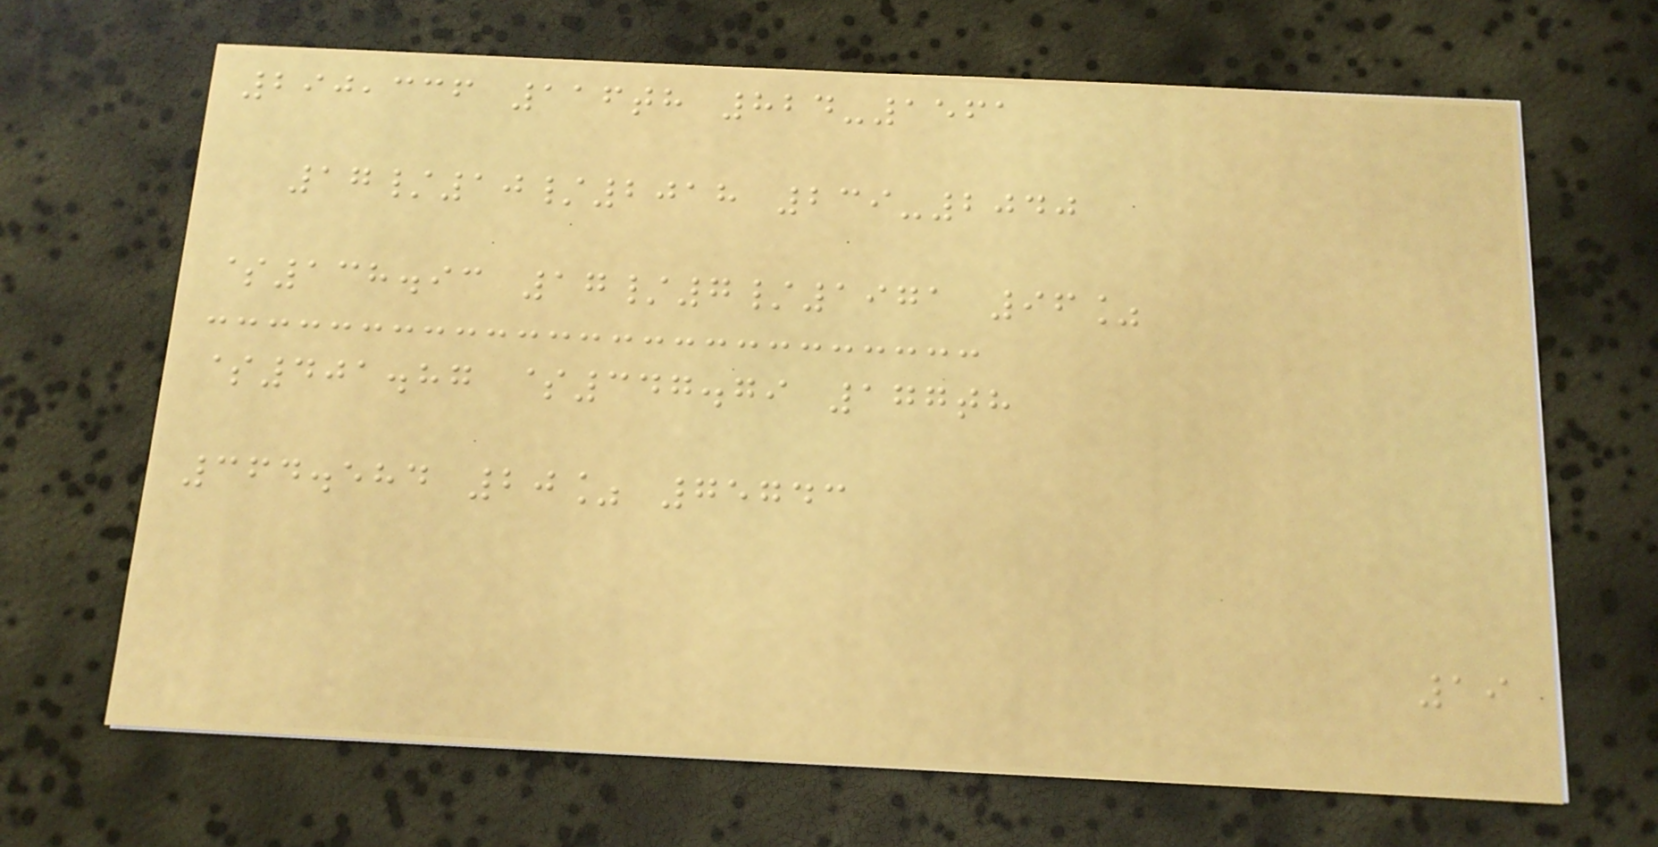290,336 116th 824-1561
17/10/2018 239-2040
$138.93 17/7/1971 96%
$401.87 $347.79 177th
364.584 20% 75743
19
